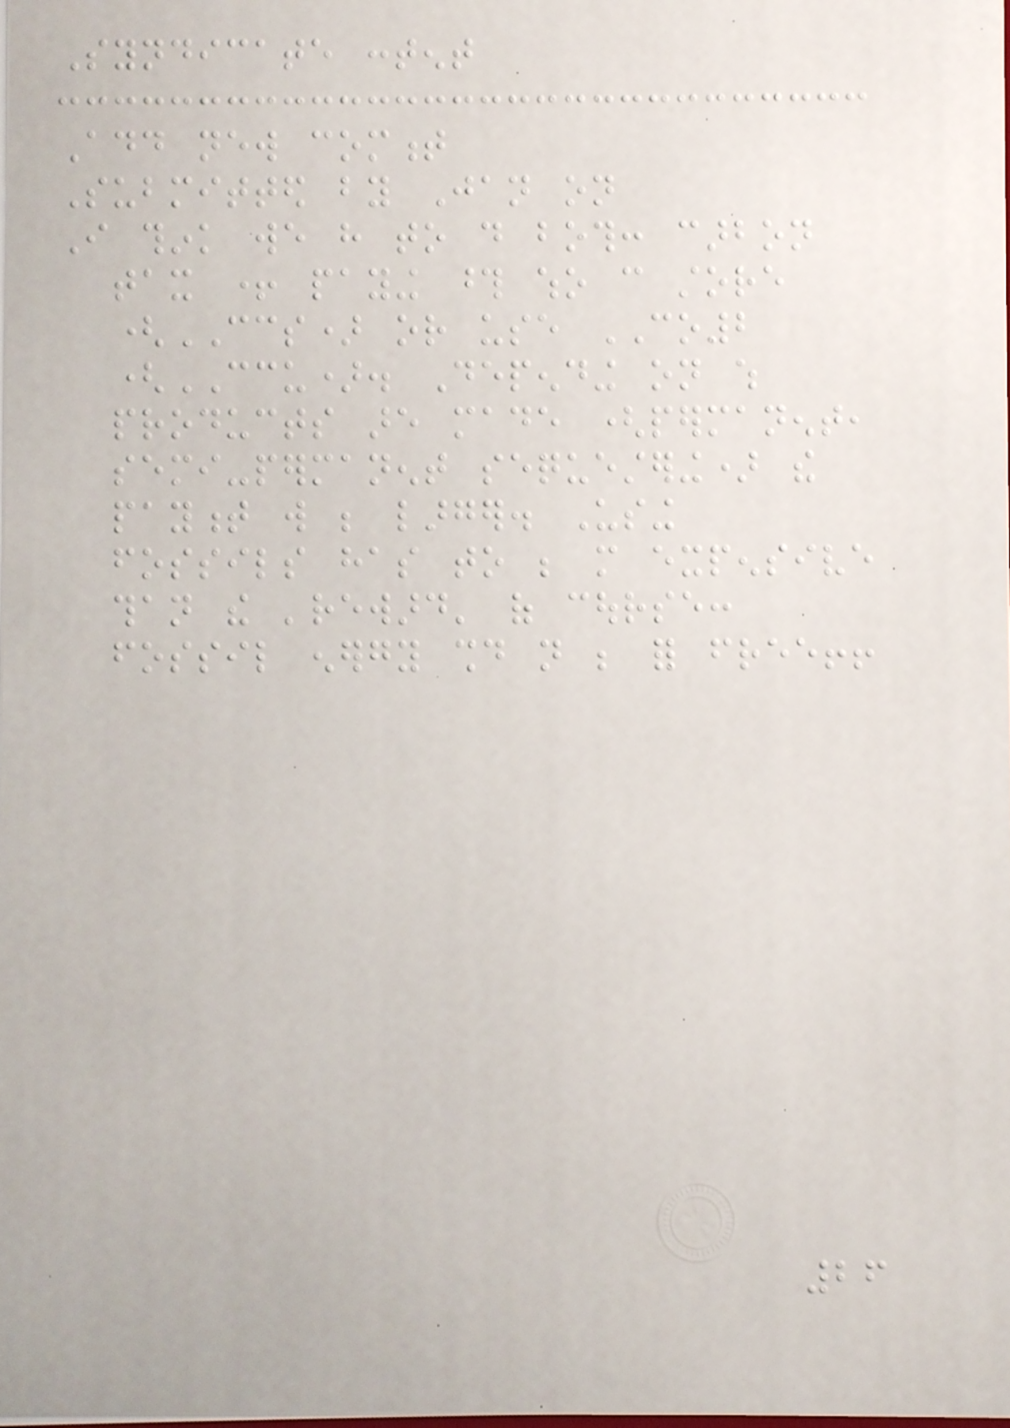Syndicate content
Add new comment
Submitted by Jan on
I think we have to do both: carbon
tax + paying those who can store
(CCS) or use CO2
(CCU). Depending on which
products are made (permanent,
semi-permanent sequestering) the
payment will be larger. Using
fossils has to be more expensive
than the 'reward' of course:
fossil energy should not be for free!!
26
